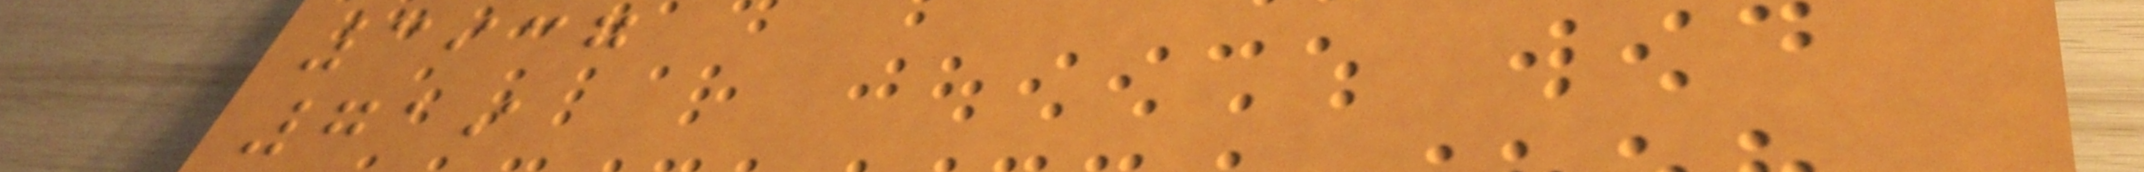3937
719
